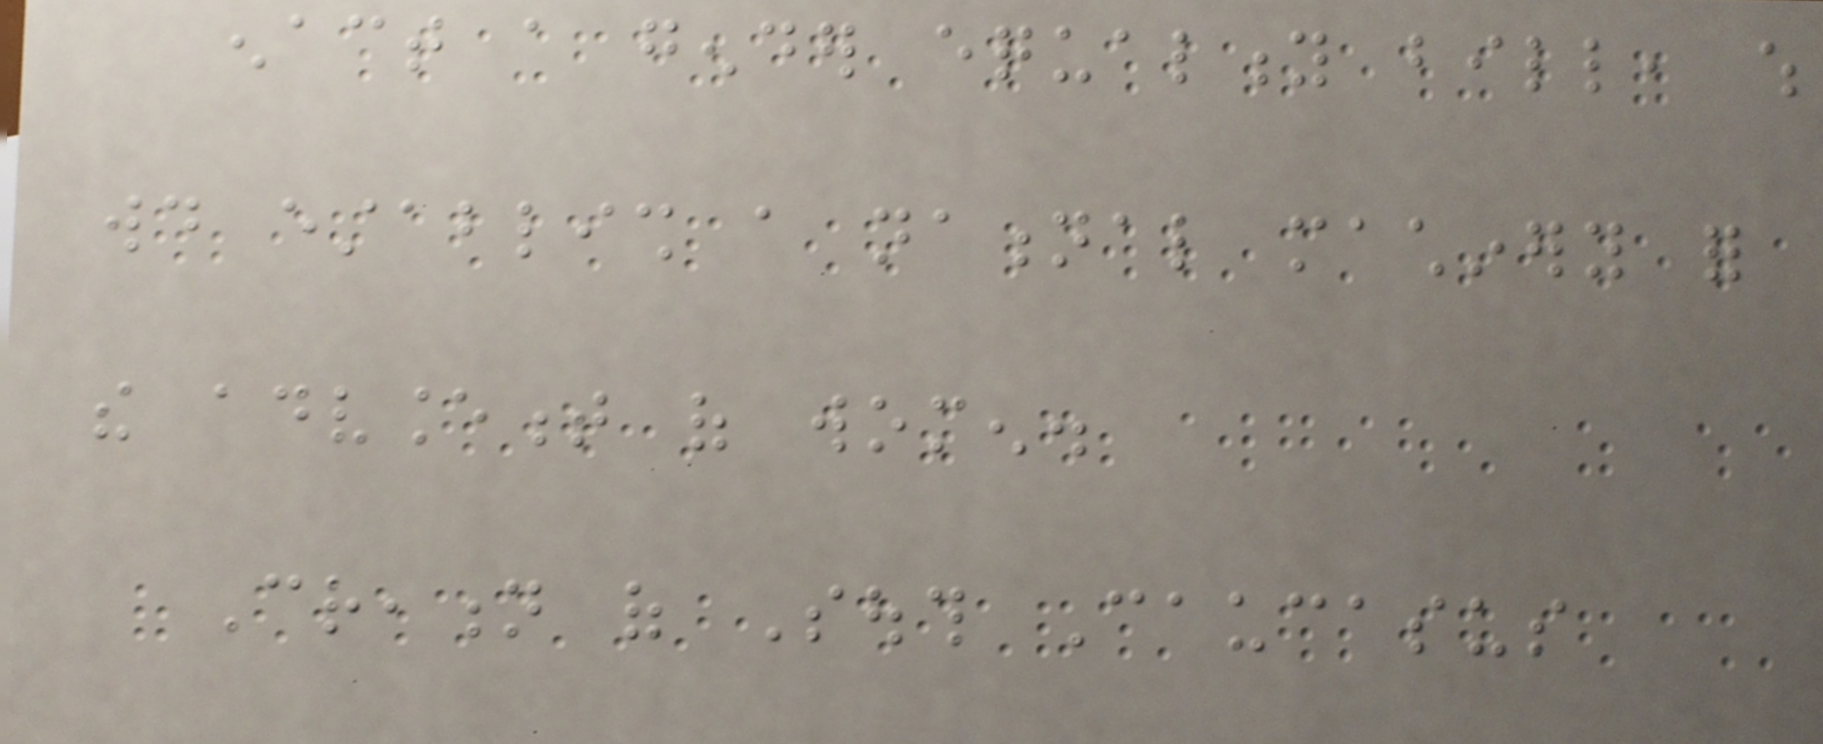enact a gender equality bill, which
would establish a national machinery for
the advancement of women.
Creation of South Caucasus
